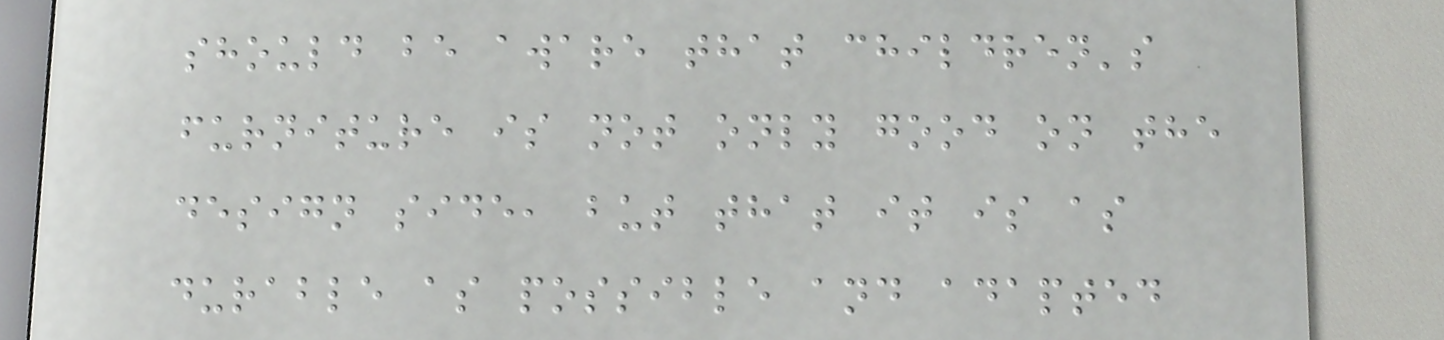should be aware that children's
furniture is not only good on the
design side, but that it is as
durable as possible and adapted
